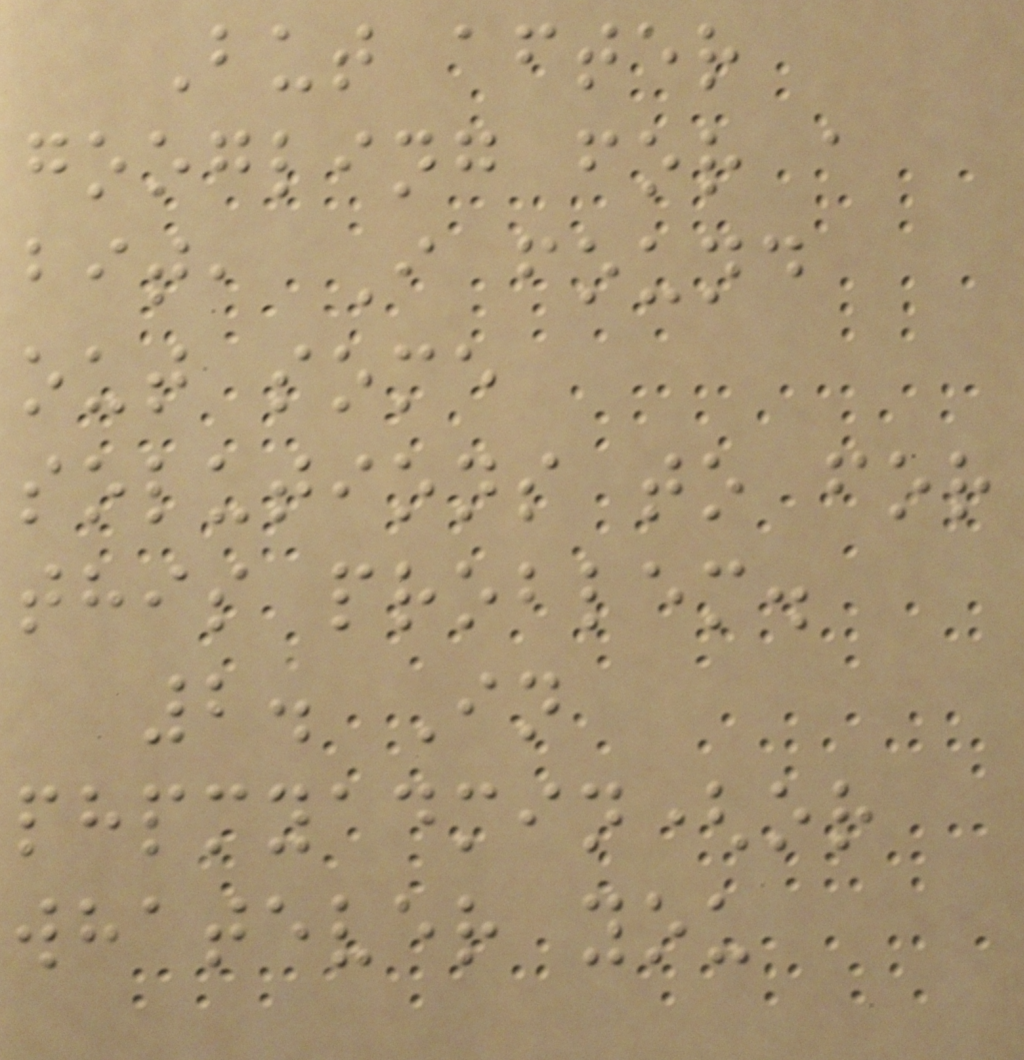But after
googling for a
bit, I found
out some
solutions to for
this problem.
2. In
phpmyadmin(or
whatever you
